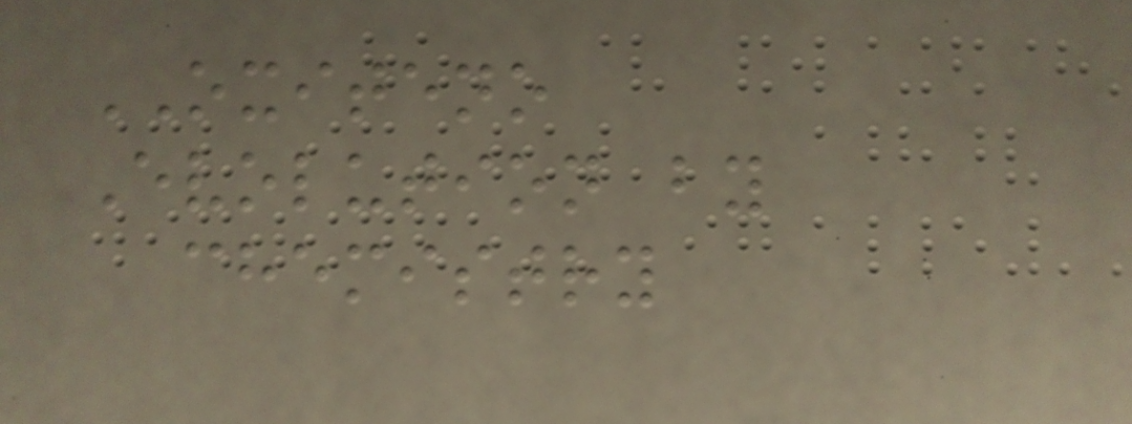OXITENO
Evolution by
chemistry
